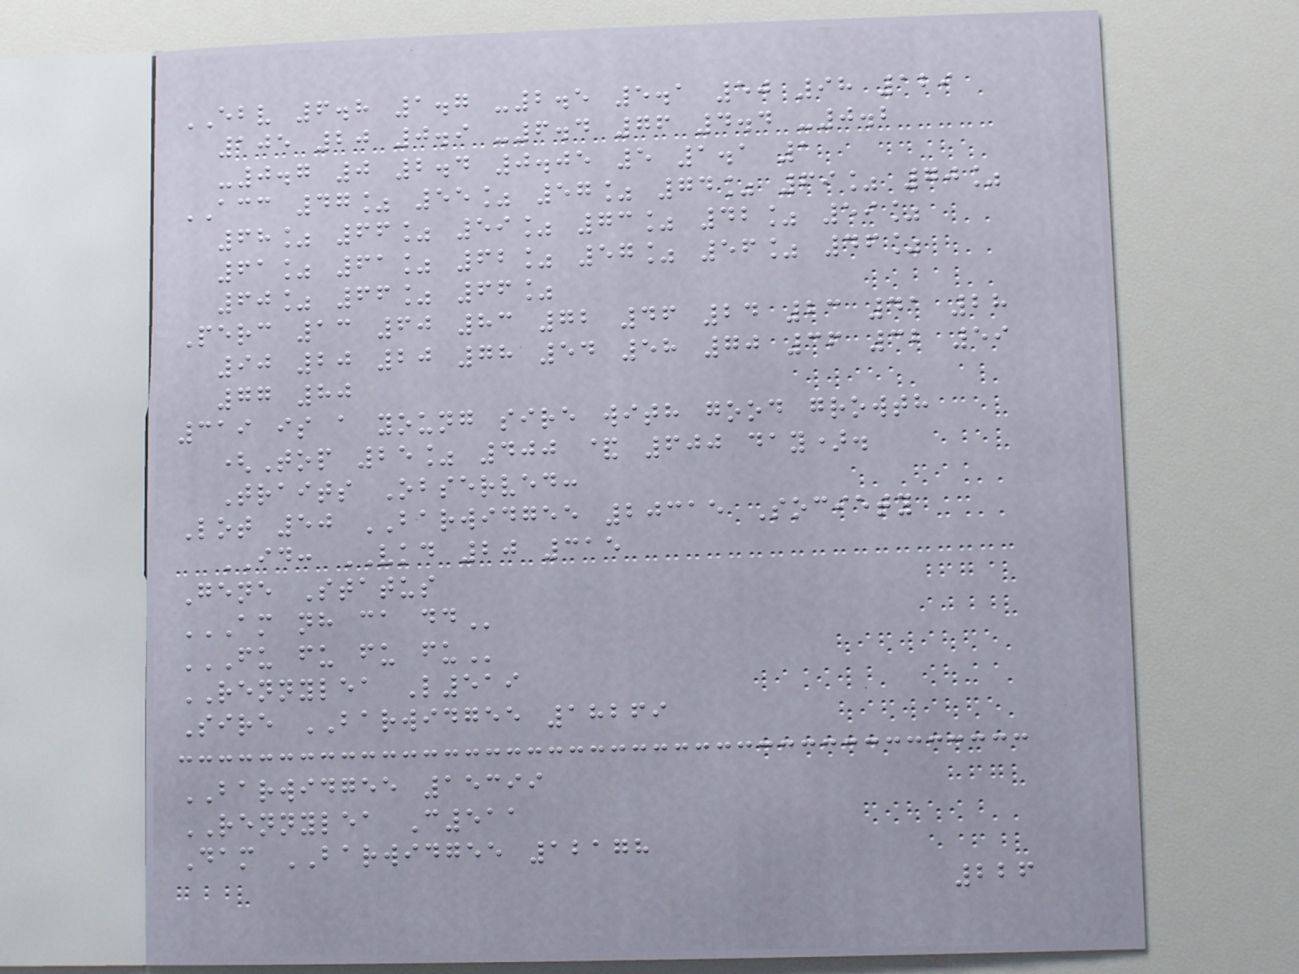EBV 6.8 1.7 -2.5 5.1 50 98 129
105 20 0.9 -6.4 76 4.4 -0.2
-0.7 0 2.4 0.05 5 1.1 1
ACC 47% 55% 57% 74% 69% 70%
68% 66% 59% 73% 42% 59%
61% 61% 62% 57% 56% 46%
60% 66% 66%
Perc 13 60 83 72 46 24 23 41 28
90 20 20 78 54 58 70 36 32 59
77 80
319 is a young sire with good growth
(Top 25% 400 & 600 day).
Traits Observed:
Lot 50 BARWIDGEE 20315 Society
ID: VKD 20 315
Gene Status
AM NH CA DD
FU FU FU FU
RENNYLEA L519
Sire BARWIDGEE 18269
BARWIDGEE 15399
RENNYLEA C511
Dam BARWIDGEE 12178
226
